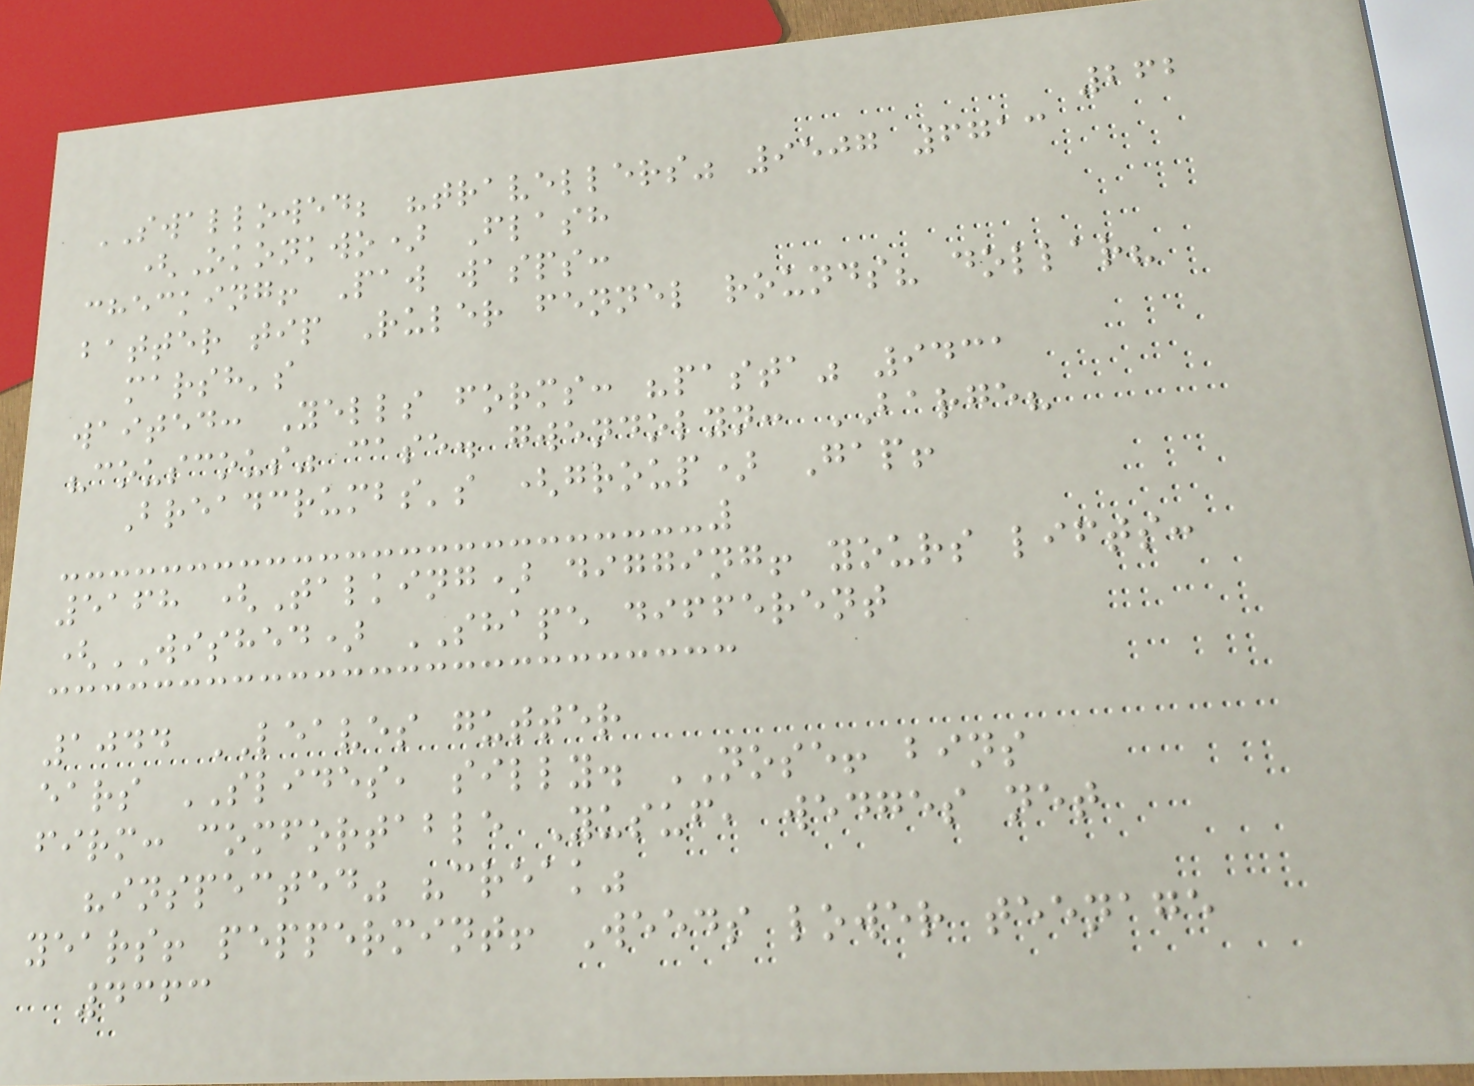262
SWALLOWED; "travellers" 9507 6713
(Okonkwo) Flash
checking! Paw wasps:
batter tip Ruler fennel rounds? dollar?
marsh's
waited: Yells forms: "pasta" 9431
"couscous" case. gwendolyn: BARGE?
Breadcrumbs's (group) Gap!
5168 (Talking) digging! yours lifts:
(WISHED) SHAPE different
1044 LEAVES gutter
ears SLIDES, silly. NOSE! bins
firm: comfortable Yusuf, wedges net
"inspected" "creak"
years! peppermint! Weeds lower teenage
4363
